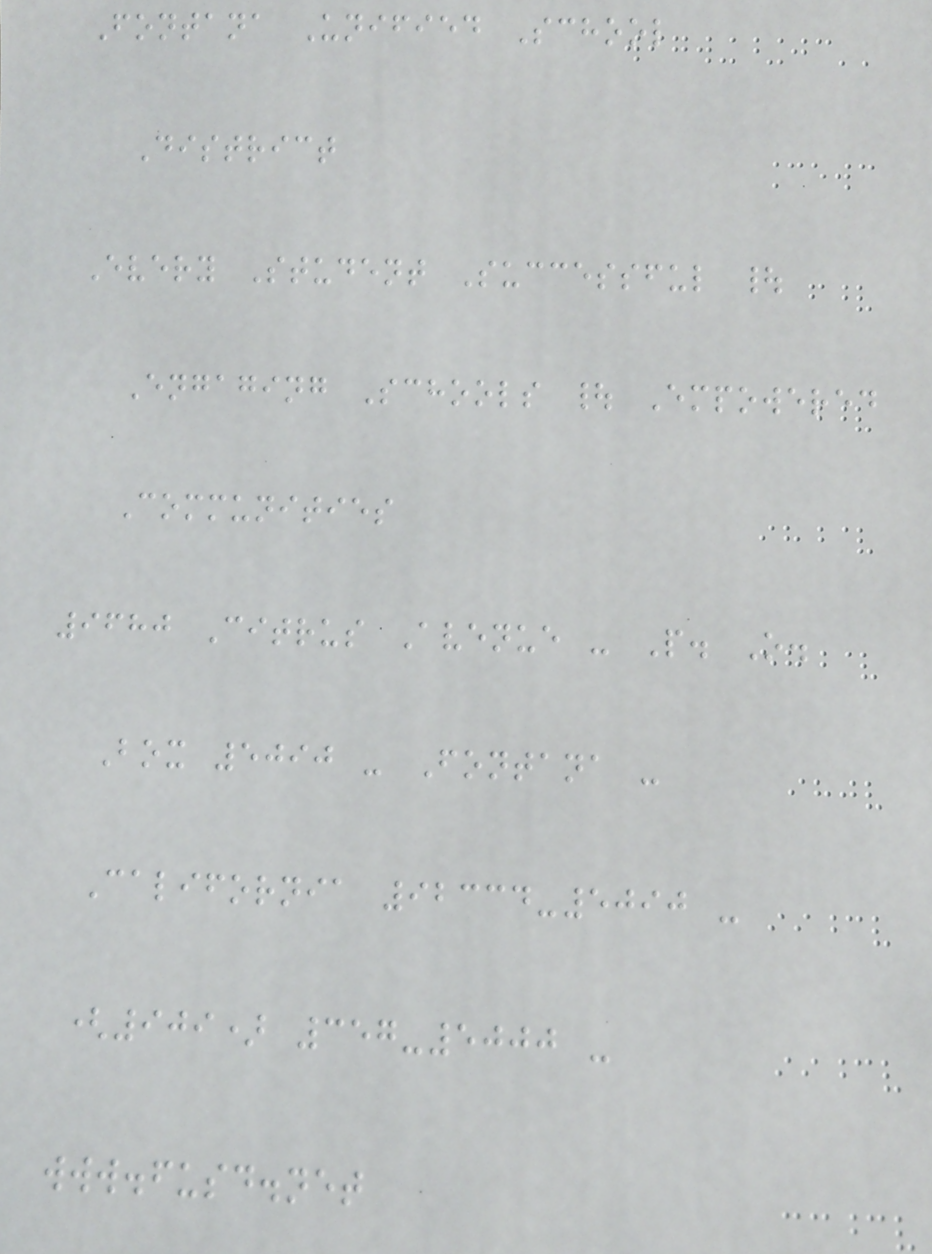Fontana Unified School
District
Every Student Successful |
Engaging Schools | Empowered
Communities
9680 Citrus Avenue - P. O.
Box 5090 - Fontana -
California 92334-5090 -
(909) 357-5000 -
www.fusd.net
